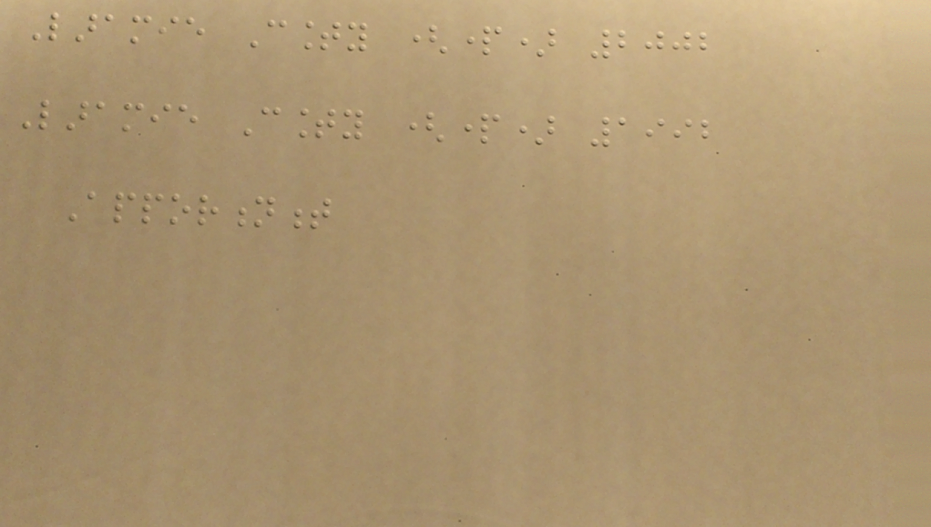Laramie County (part) 2002
Laramie County (part) 1992
Apportionment
